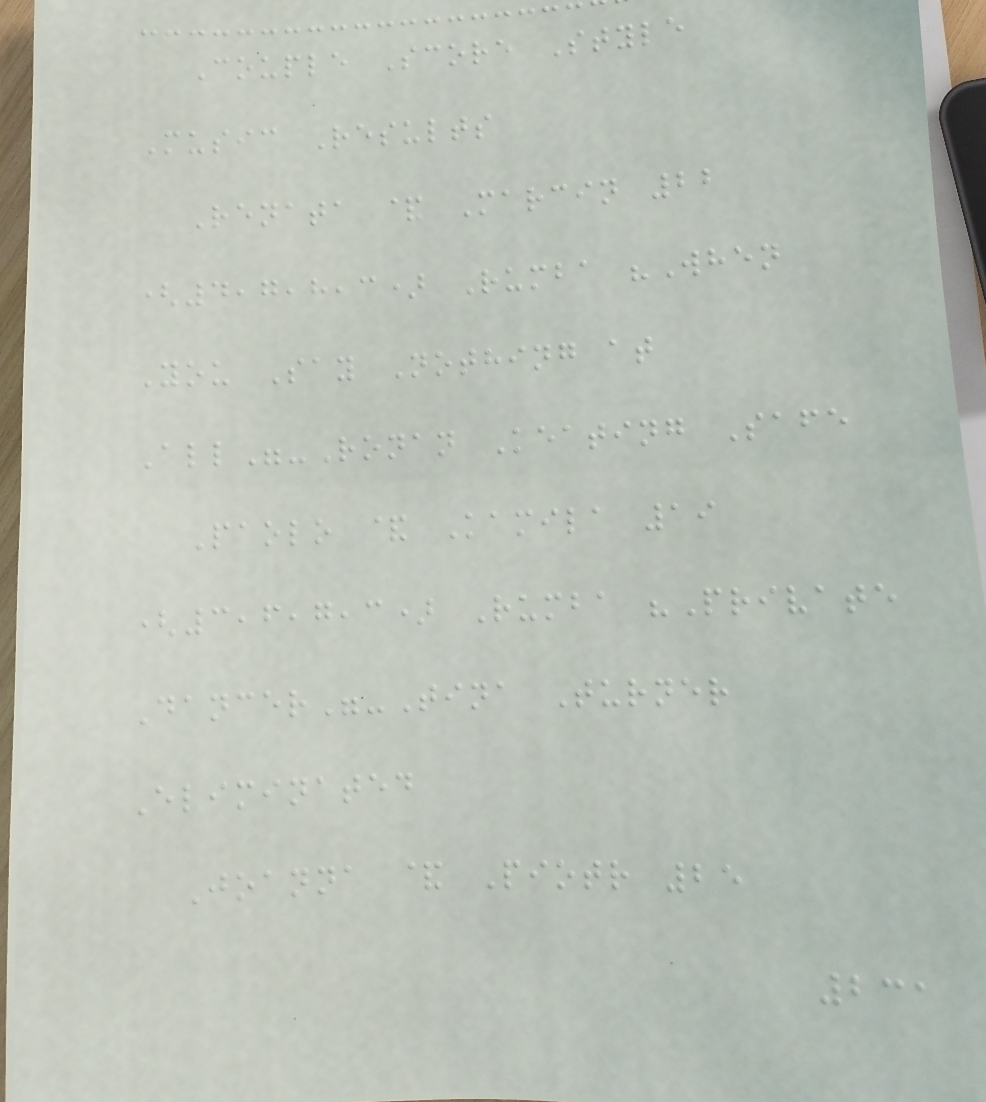Couple Score Style
Music Results
Renata & Marcin 22
(4,7,8,3) Rumba "When
You Say Nothing at
All"-Ronan Keating Safe
Paolo & Kamila 19
(3,6,7,3) Rumba "Private
Dancer"-Tina Turner
Eliminated
Joanna & Piotr 25
231
